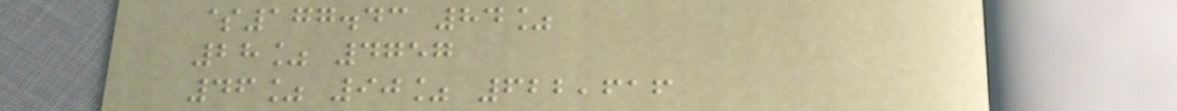$177.43 84%
28% 4757
46% 90% 622,616
